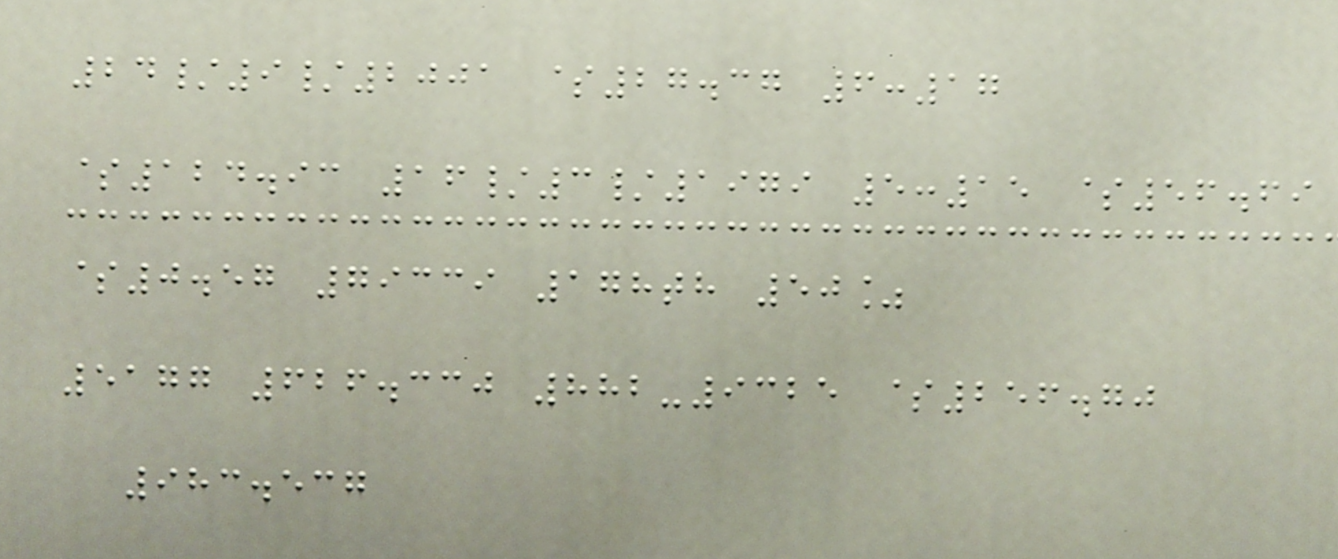24/9/2001 $27.37 6:17
$124.93 16/3/1979 5:15 $56.69
$0.57 79339 178th 50%
5177 626.330 882-9325 $256.70
983.537
